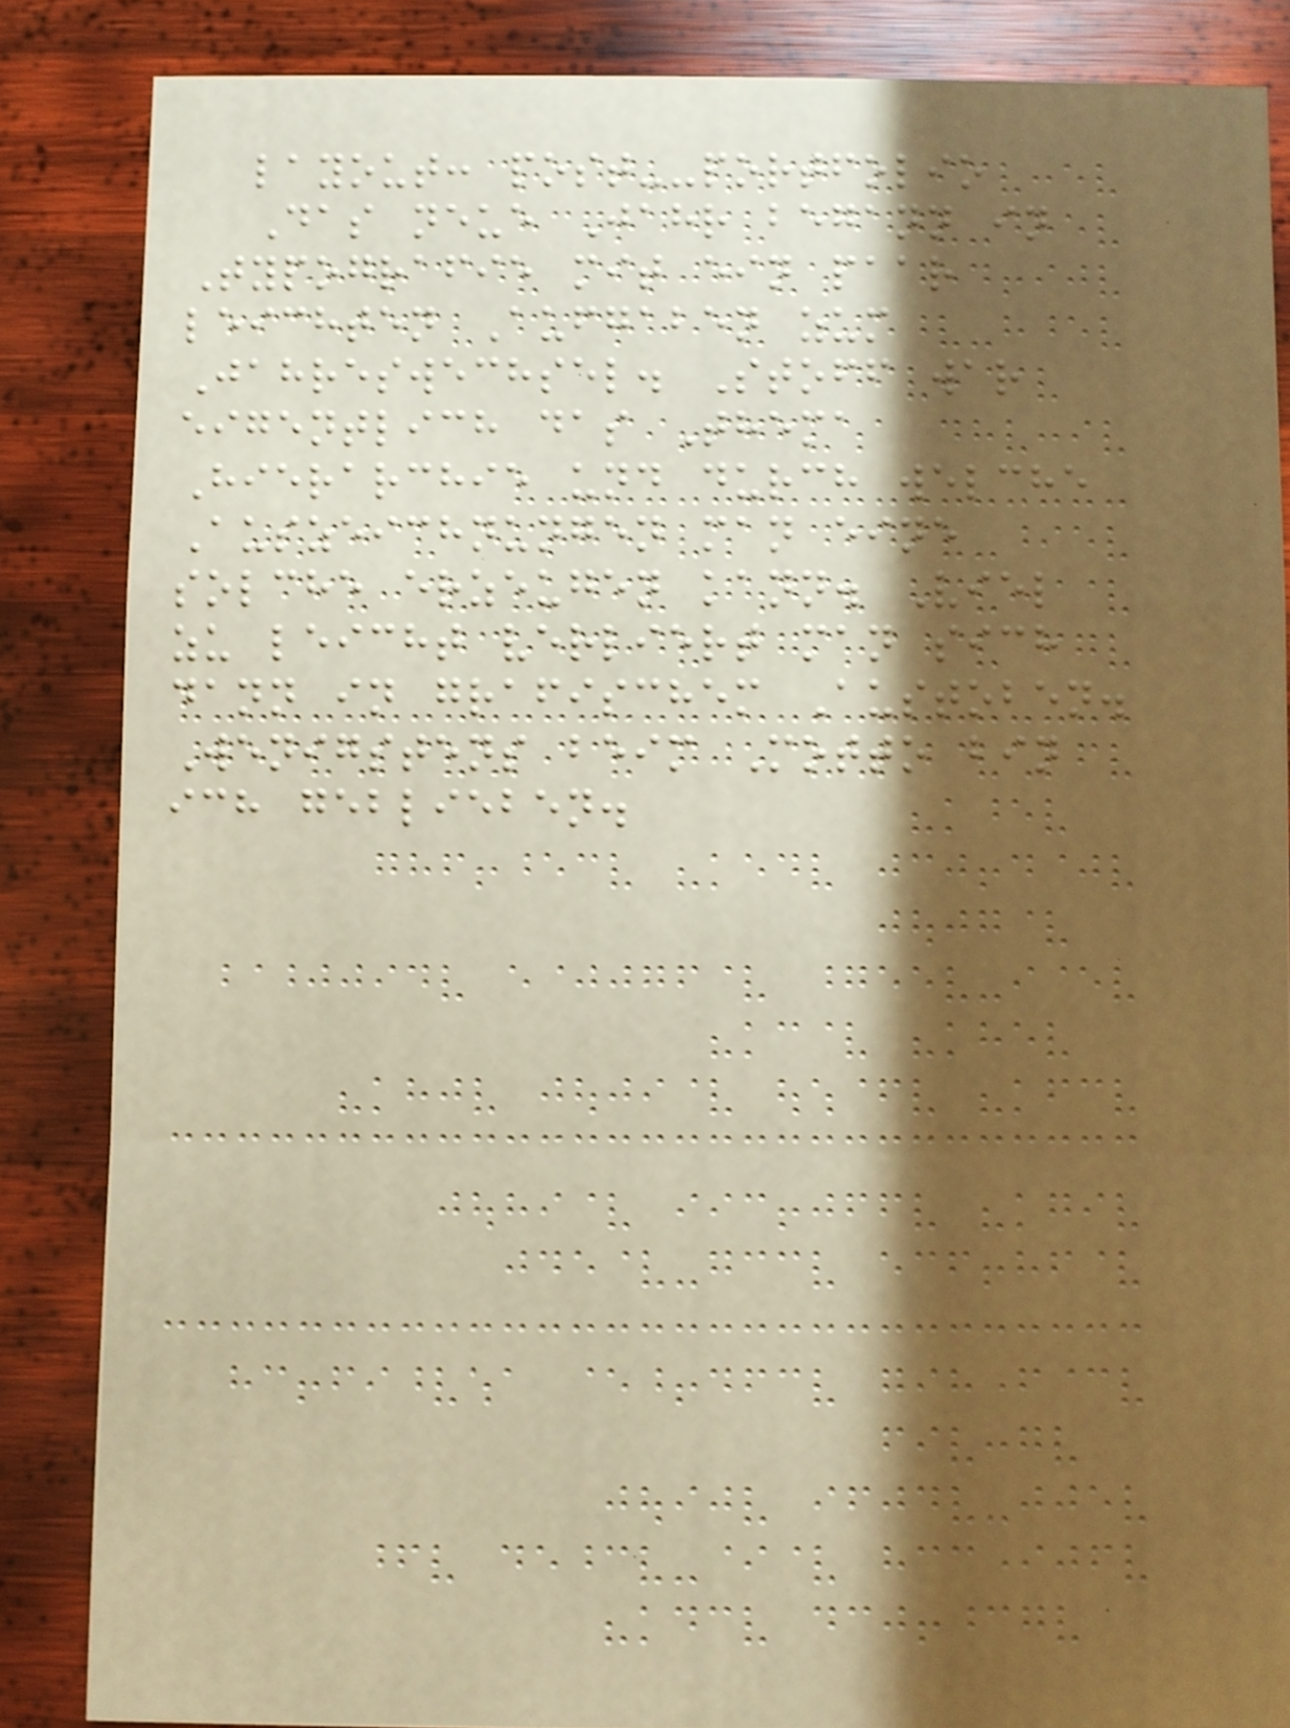layout: post--portfolio
Das neue Jahr begann in
Typografie mit ein paar
leichten Aufgaben zum
Jahreswechsel. Stoff war
eigentlich das Thema
Hierarchie und durch welche
Auszeichnungen man eine
solche erzeugen kann. Viel
zu leicht verliert man sich
dann in grafischem Austoben.
Wenigstens beim Motto bin
ich geblieben.
